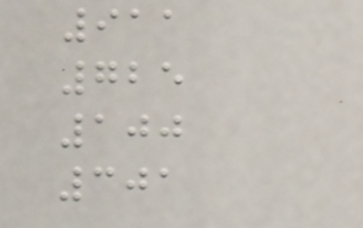911
725
100
301
